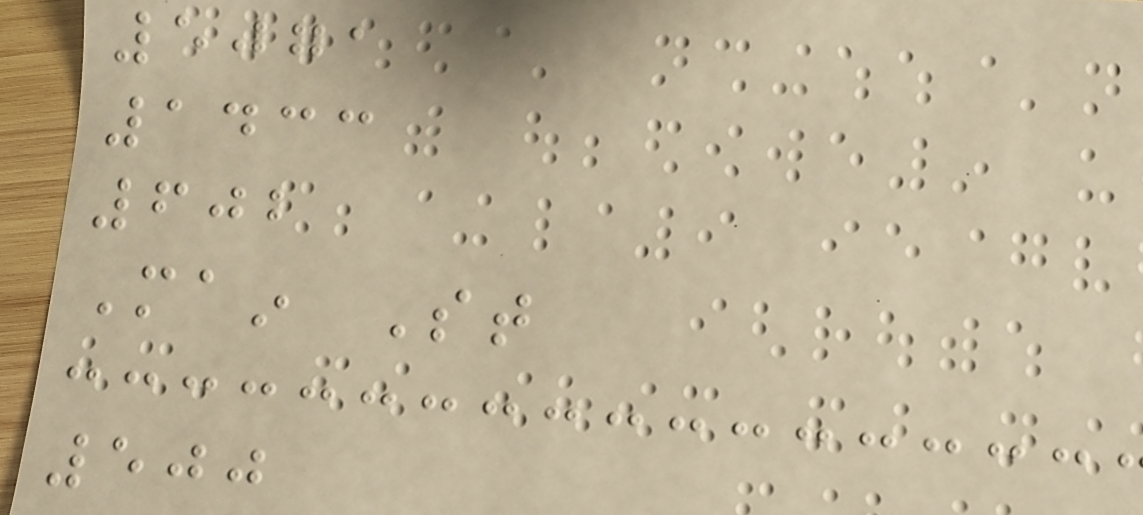5071
1433
602
Main St
500
